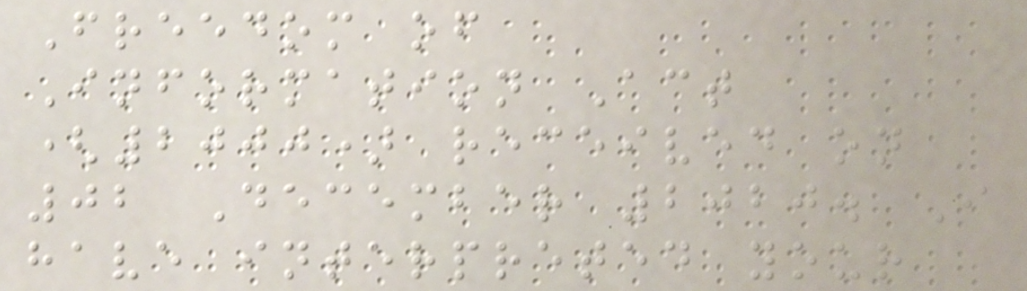Freedom of
Information Act
(2000) received on
02 December 2020. I
have interpreted your
